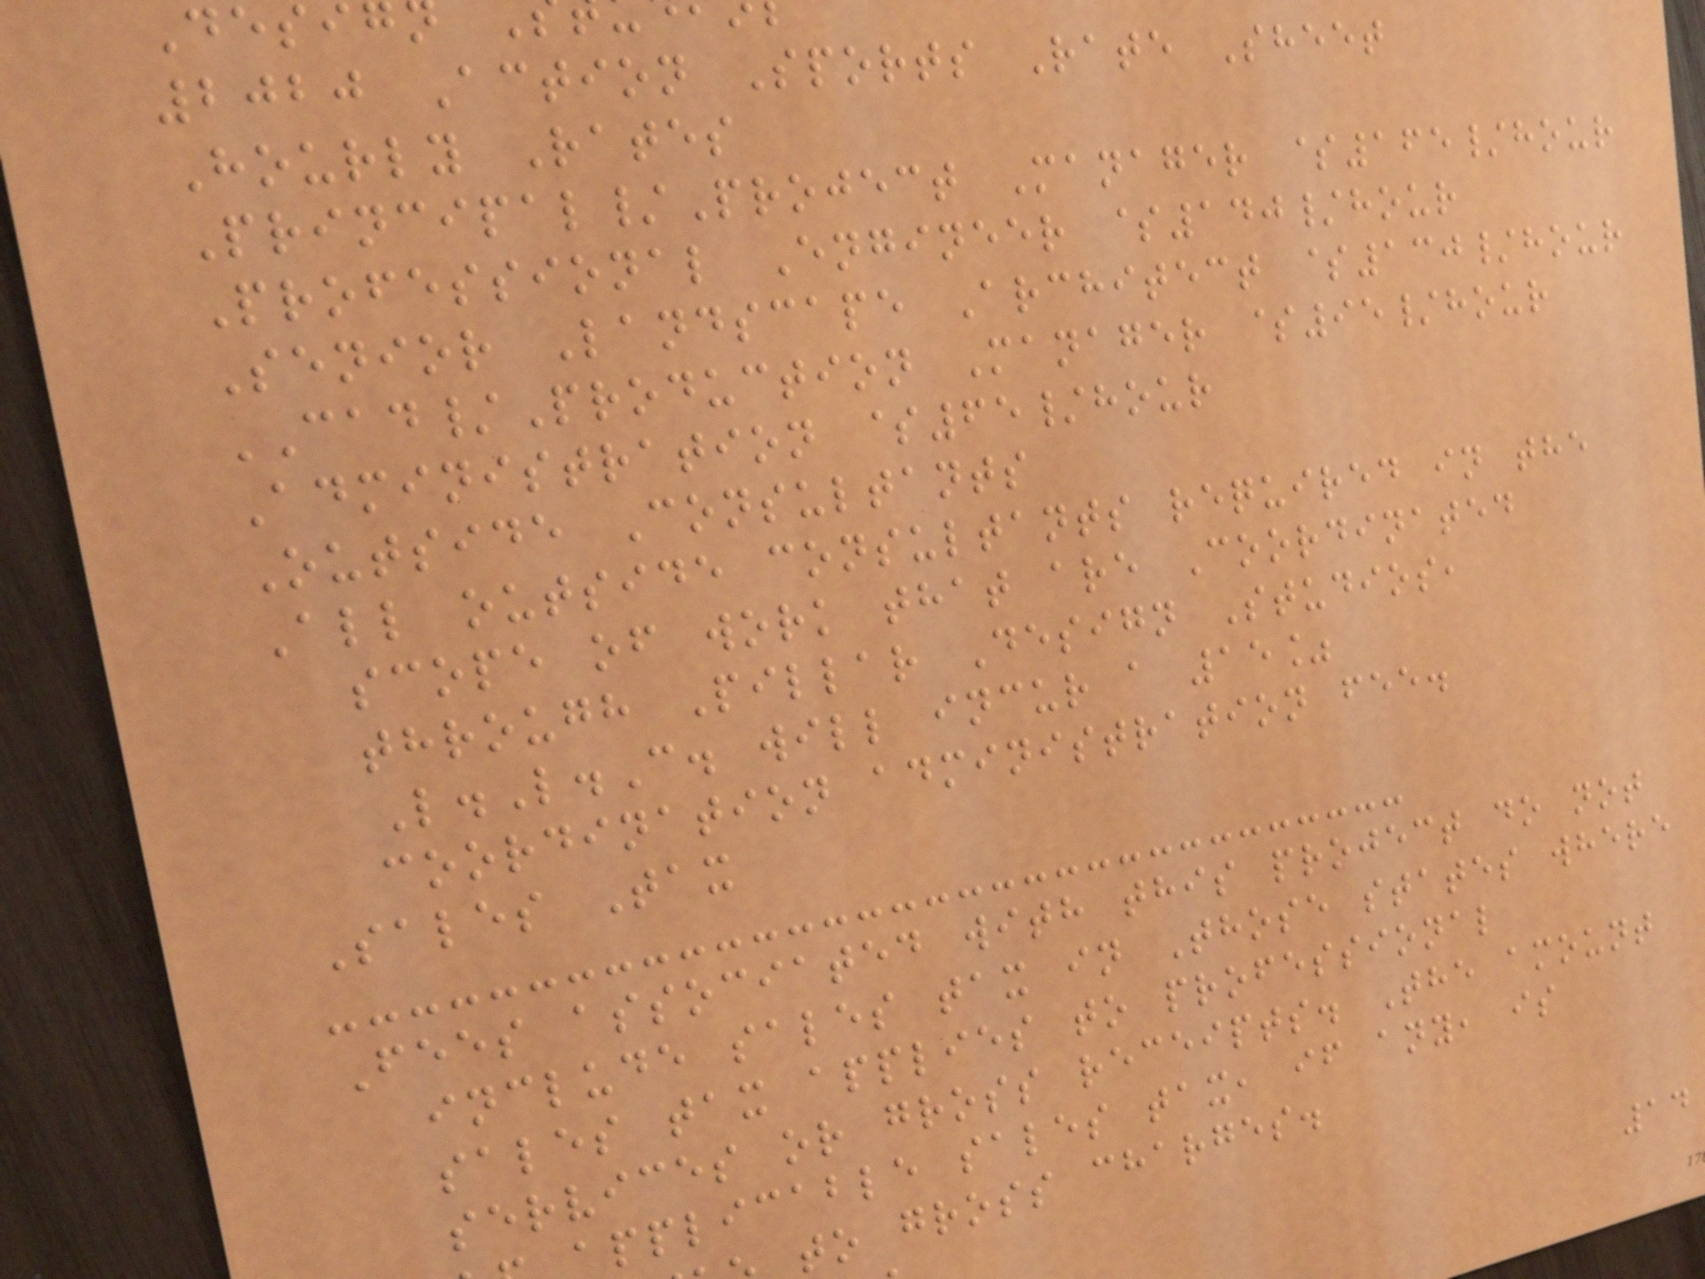Desi
2020 Action Sports Rate Sheet
Hourly Rates
Principal/Project Manager $165/hour
Professional Engineer $140/hour
Senior Landscape Architect $130/hour
CAD/Production Manager $95/hour
Administration $65/hour
Outside Consultants
All outside consultants required in the
scope of work that are Coordinated
through Pillar Design Studios,
L.L.C. will incur a 15%
coordination administration fee.
Sales Tax
Fees associated with this project do not
include sales tax in Those states where
sales tax applies to professional
services or gross receipts. The amount
applicable sales tax, if any, is
to gross charges.
14
